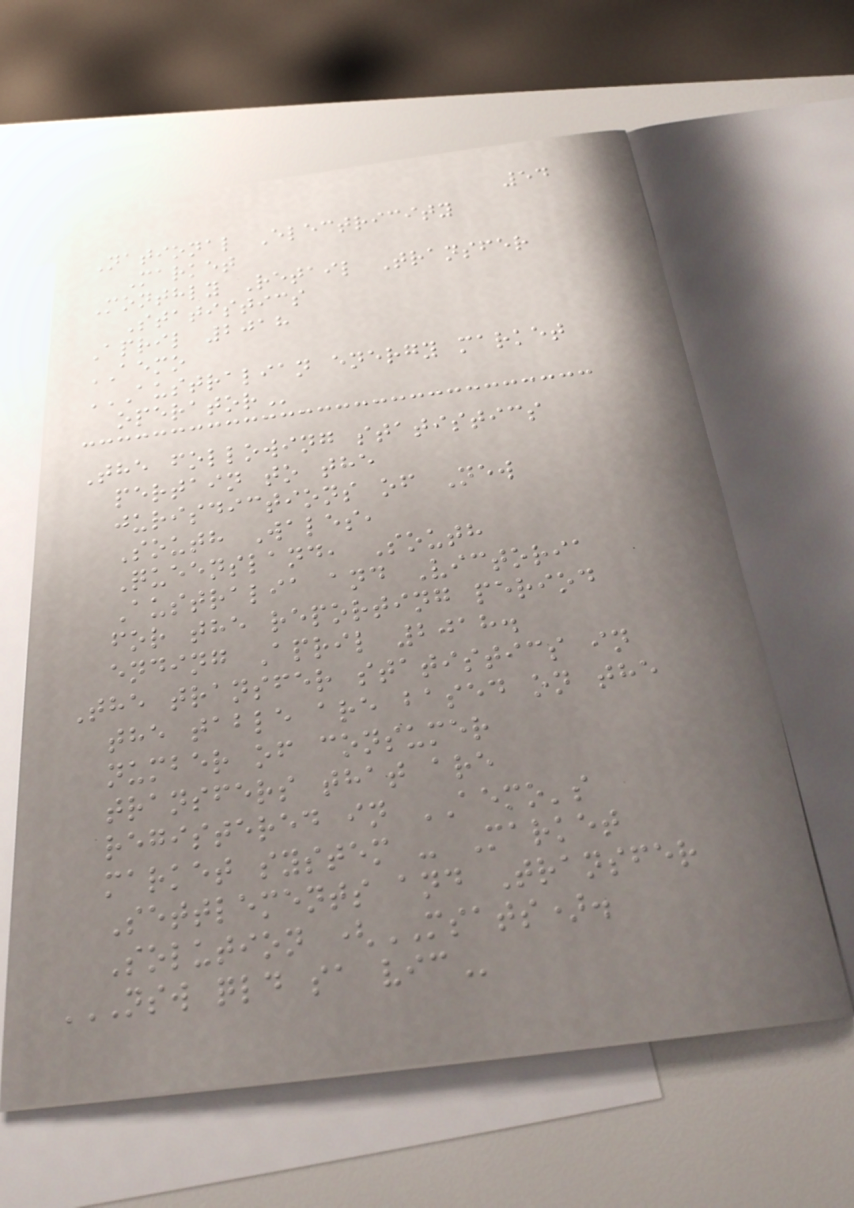54
National Electricity
Market
Monthly Retail Transfer
Statistics
April 2018
AEMO
AUSTRALIAN ENERGY MARKET
OPERATOR
The following statistics
pertain to the
jurisdictions of New
South Wales,
Queensland, South
Australia and Victoria
for the reporting period
ending April 2018.
The transfer statistics in
the table are based on the
number of consumer
transfers that are
registered in AEMO's
market system - Market
Settlements and Transfer
Solution (MSATS).
NSW QLD SA VIC
